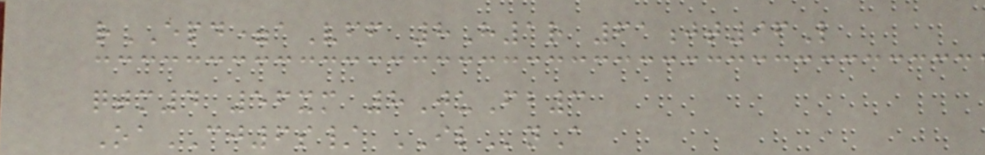rEPD=aVff 8H1r 61jt96L
qtm4 56xm 8JuFb3
OaCJ6s/ ILnA
